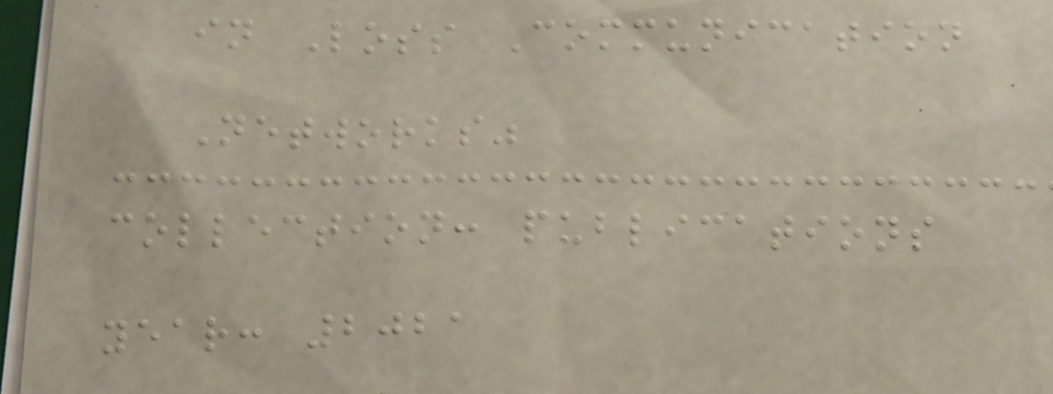in Loss Communication
Networks"
collection: publications
year: 2021
